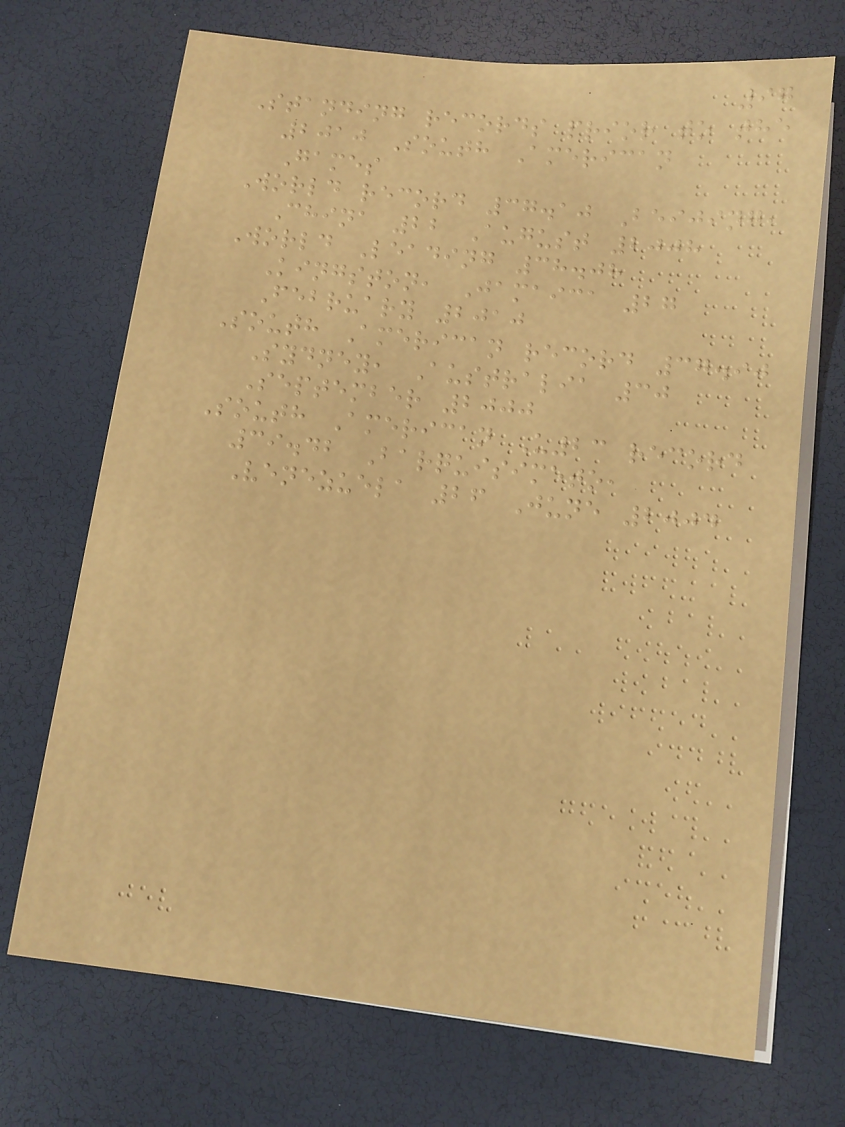97
Standing records prior to the
2010 South American
Games
World record 37.10 Beijing,
China 22 August 2008
World Leading 38.08
Kingston, Jamaica 27
February 2010
South American record 37.90
Sydney, Australia 30
September 2000
South American U23 record
39.42 Barquisimeto,
Venezuela 26 June 2004
